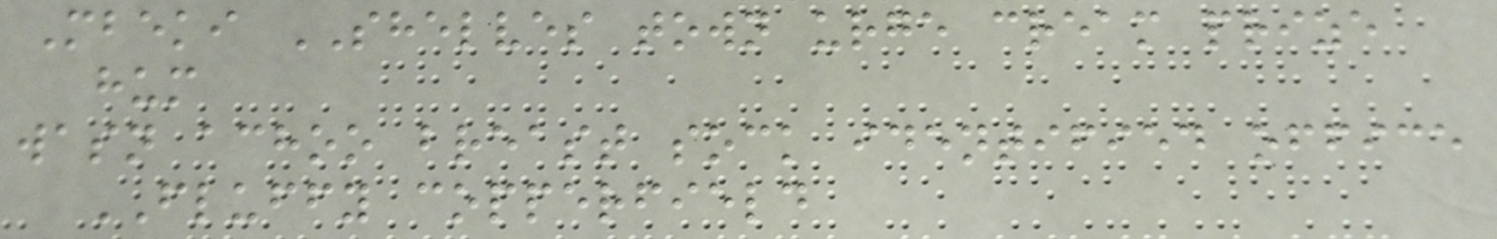Mbeki SHELVES town urge cream prize
hum
wasn achoo breast sock identified office
FLUFFY copperfield
